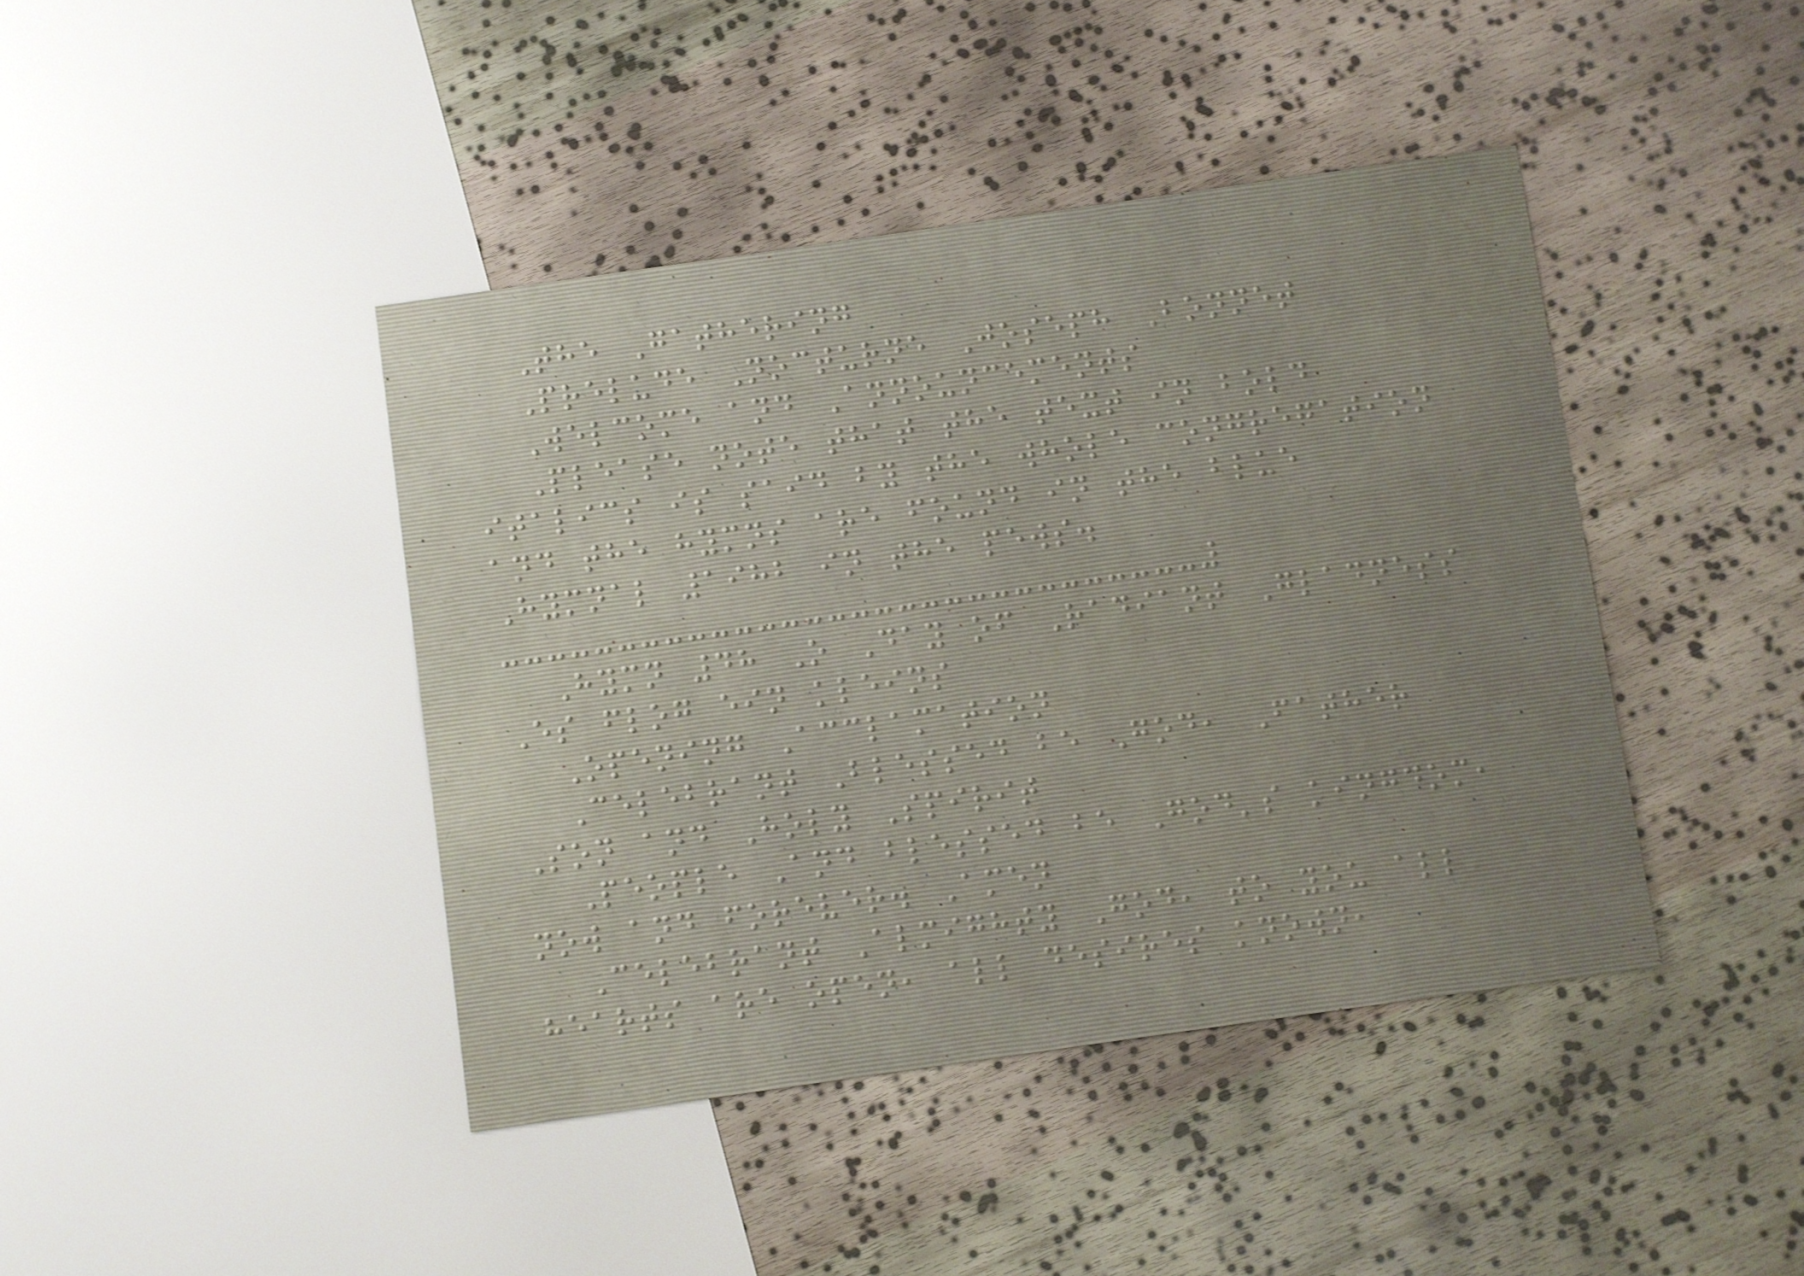The Gathering
Prelude Nocturne Joseph Bonnet
Welcome and Announcements
Please note that the text in bold
italics is said by the whole congregation
and the hymns are found in the blue
Hymnal 1982 in the pews.
Hymn 48 O Day of Radiant Gladness
Es flog ein kleins
Opening Acclamation
Celebrant Blessed be God, Father
Son and Holy Spirit
People And blessed be God's kingdom,
now and forever. Amen
Celebrant Almighty God, to you all
hearts are open, all desires known,
